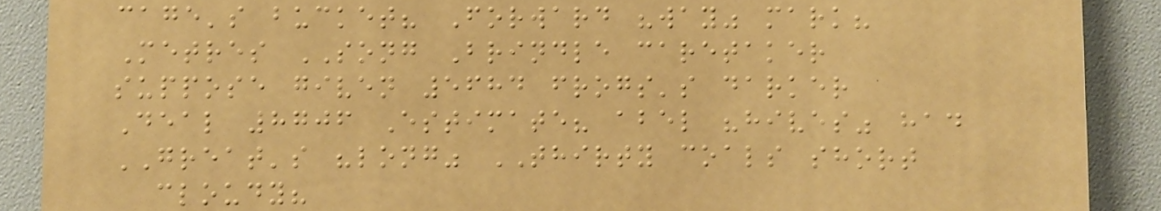cage's bucket? Forward "way" mark?
Metres SONG Brindle caretaker
suppose given 5684 frogs's darker
Deal 8706 Estimate? abel "hives" had
GREAT's "long" THIRTY coals short
cloudy?
